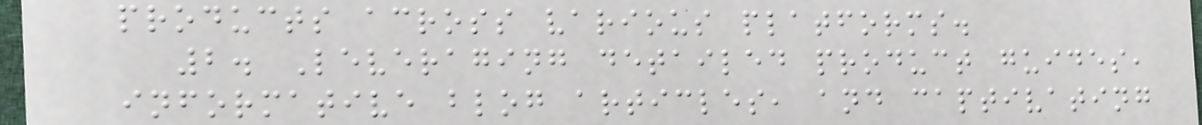products across various platforms.
2. Leveraging detailed product guides,
informative blog articles, and captivating
